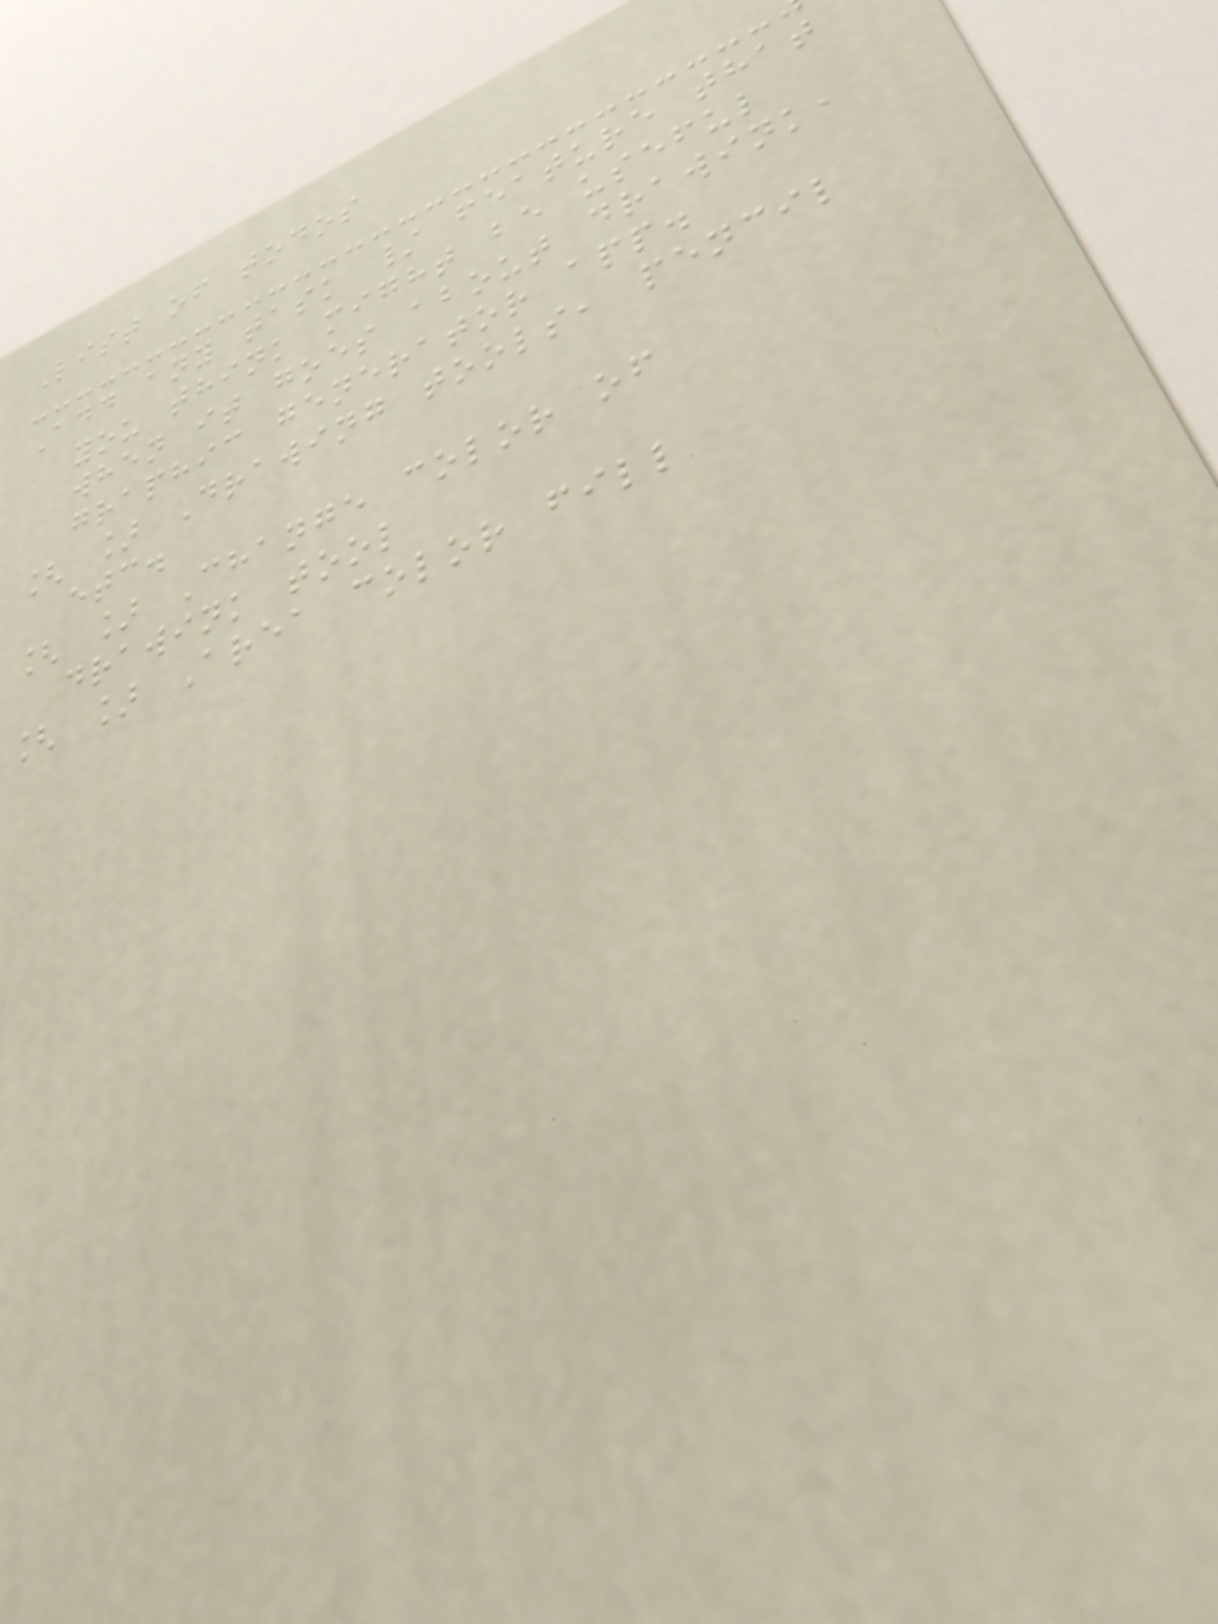List of todos
Add any task / feature that
you think might be useful
when it goes about drawink,
graphic generator app.
[ ] Drawing tools, pencil
etc.
[ ] Change color of
drawink tool
[ ] Area color fill
